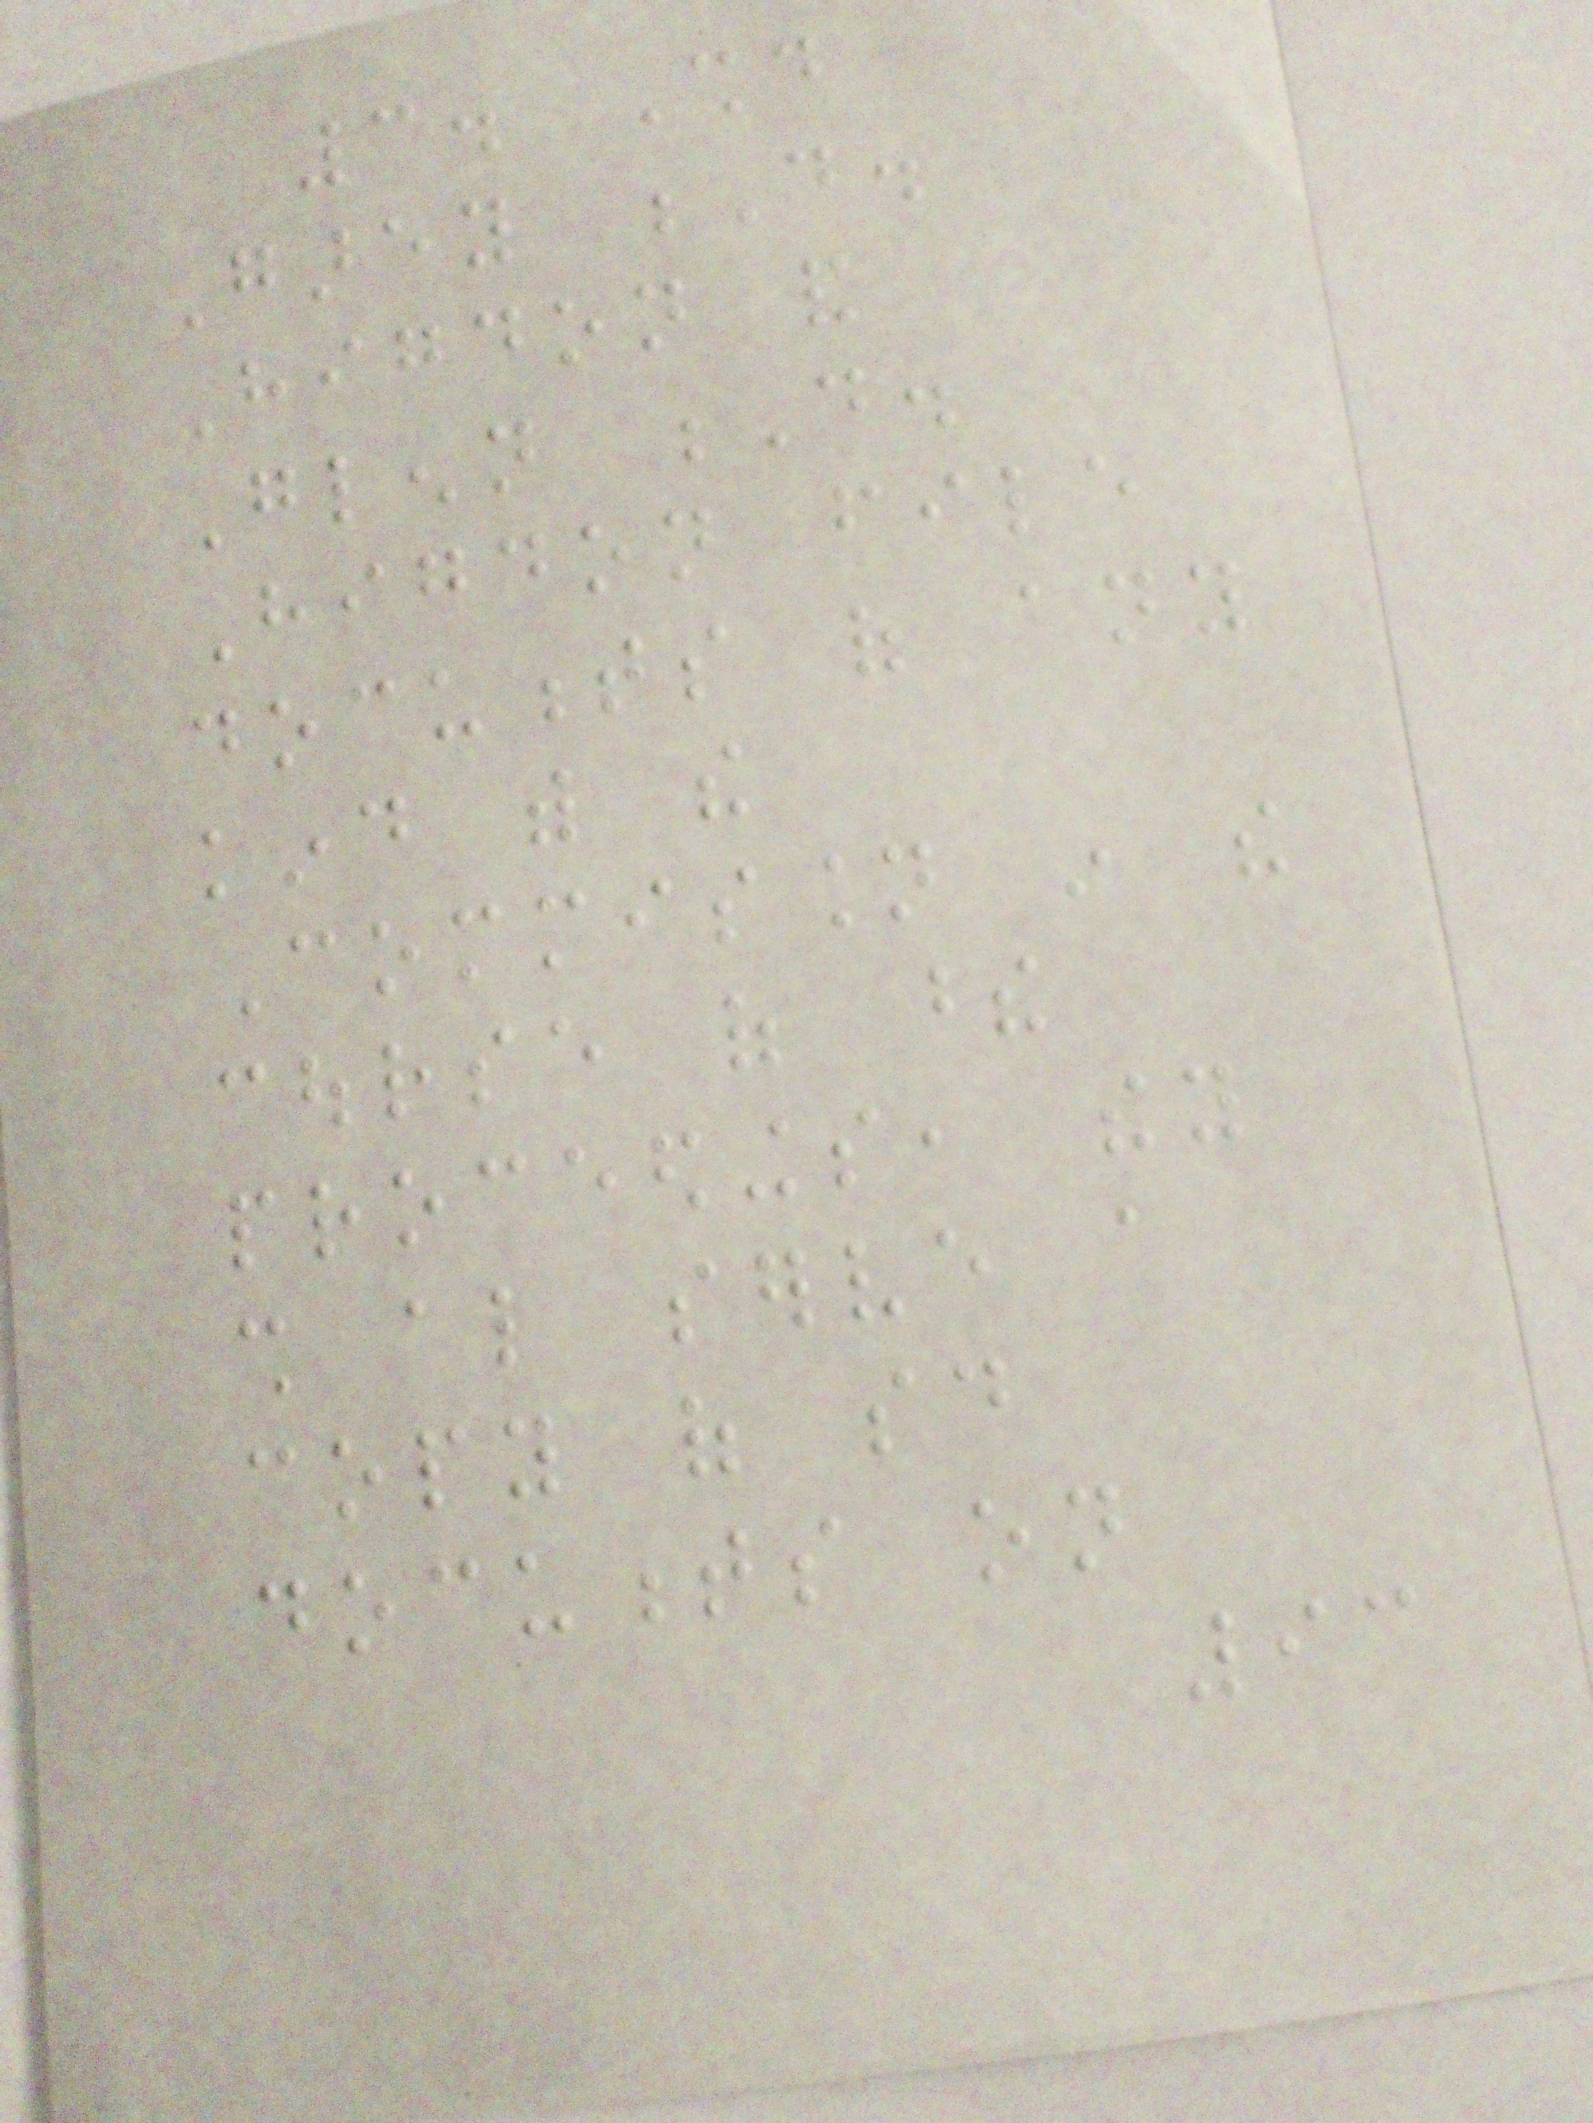3. Should
Garey D.
Higdon and
Glenn D.
Higdon file
documents of any
kind with the
Commission in the
course of these
proceedings, they
shall also serve a
copy of said
documents on
93
